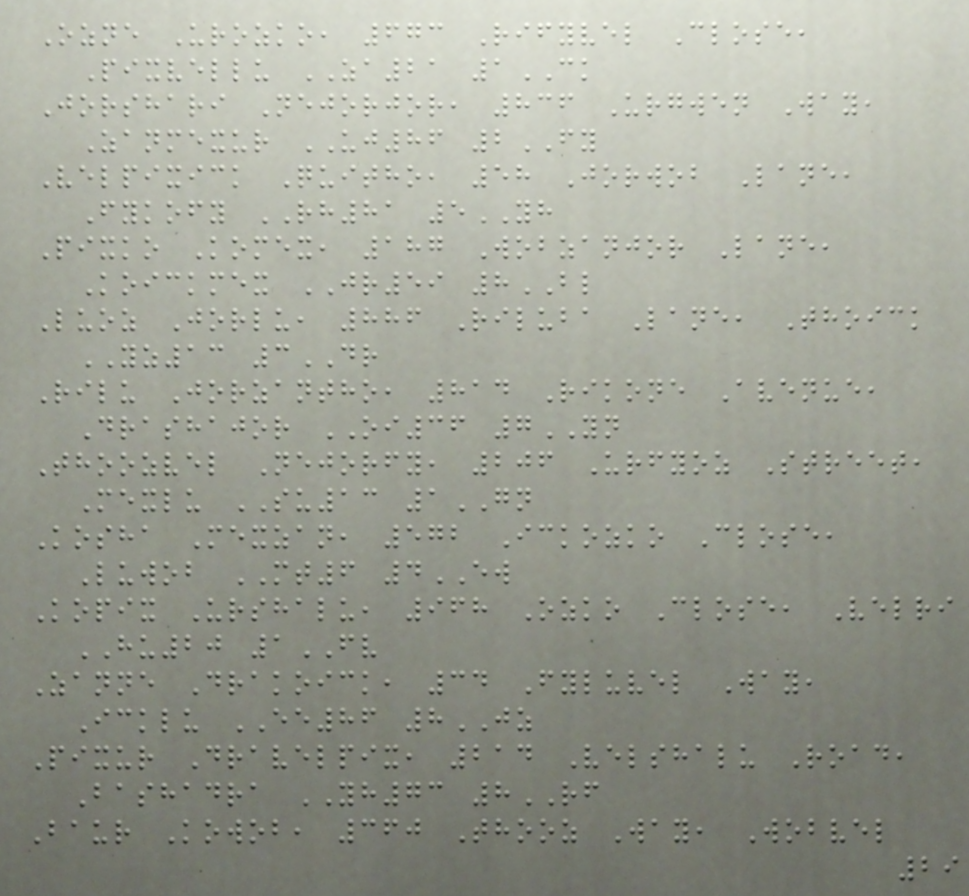Ozne Urozko, 673 Rifyvel Close,
Pixvellu ZA21 1CK
Jorshari Nejorjor, 836 Urgwen Way,
Zanmexur UJ86 2FY
Velpixick Quitho, 58 Jorwob Lane,
Fykofy RH81 5YH
Pixko Komex, 187 Wobzanjor Lane,
Koickmex JR59 8BL
Luoz Jorlu, 886 Riluba Lane, Thoick
YZ13 3DR
Rilu Jorzantho, 814 Rikone Avenue,
Drashajor OI36 7YN
Thoozvel Nejorfy, 206 Urfyoz Street,
Mexlu SU13 1GN
Kosha Mexzan, 572 Ickozko Close,
Luwob MT6 4EW
Kopix Urshalu, 968 Ozko Close, Velri
HU20 1FV
Zanne Drakoick, 34 Fyluvel Way,
Icklu EE86 8JZ
Pixur Dravelpix, 214 Velshalu Road,
Bashadra YH73 8RF
Baur Kowob, 360 Thooz Way, Wobvel
29
